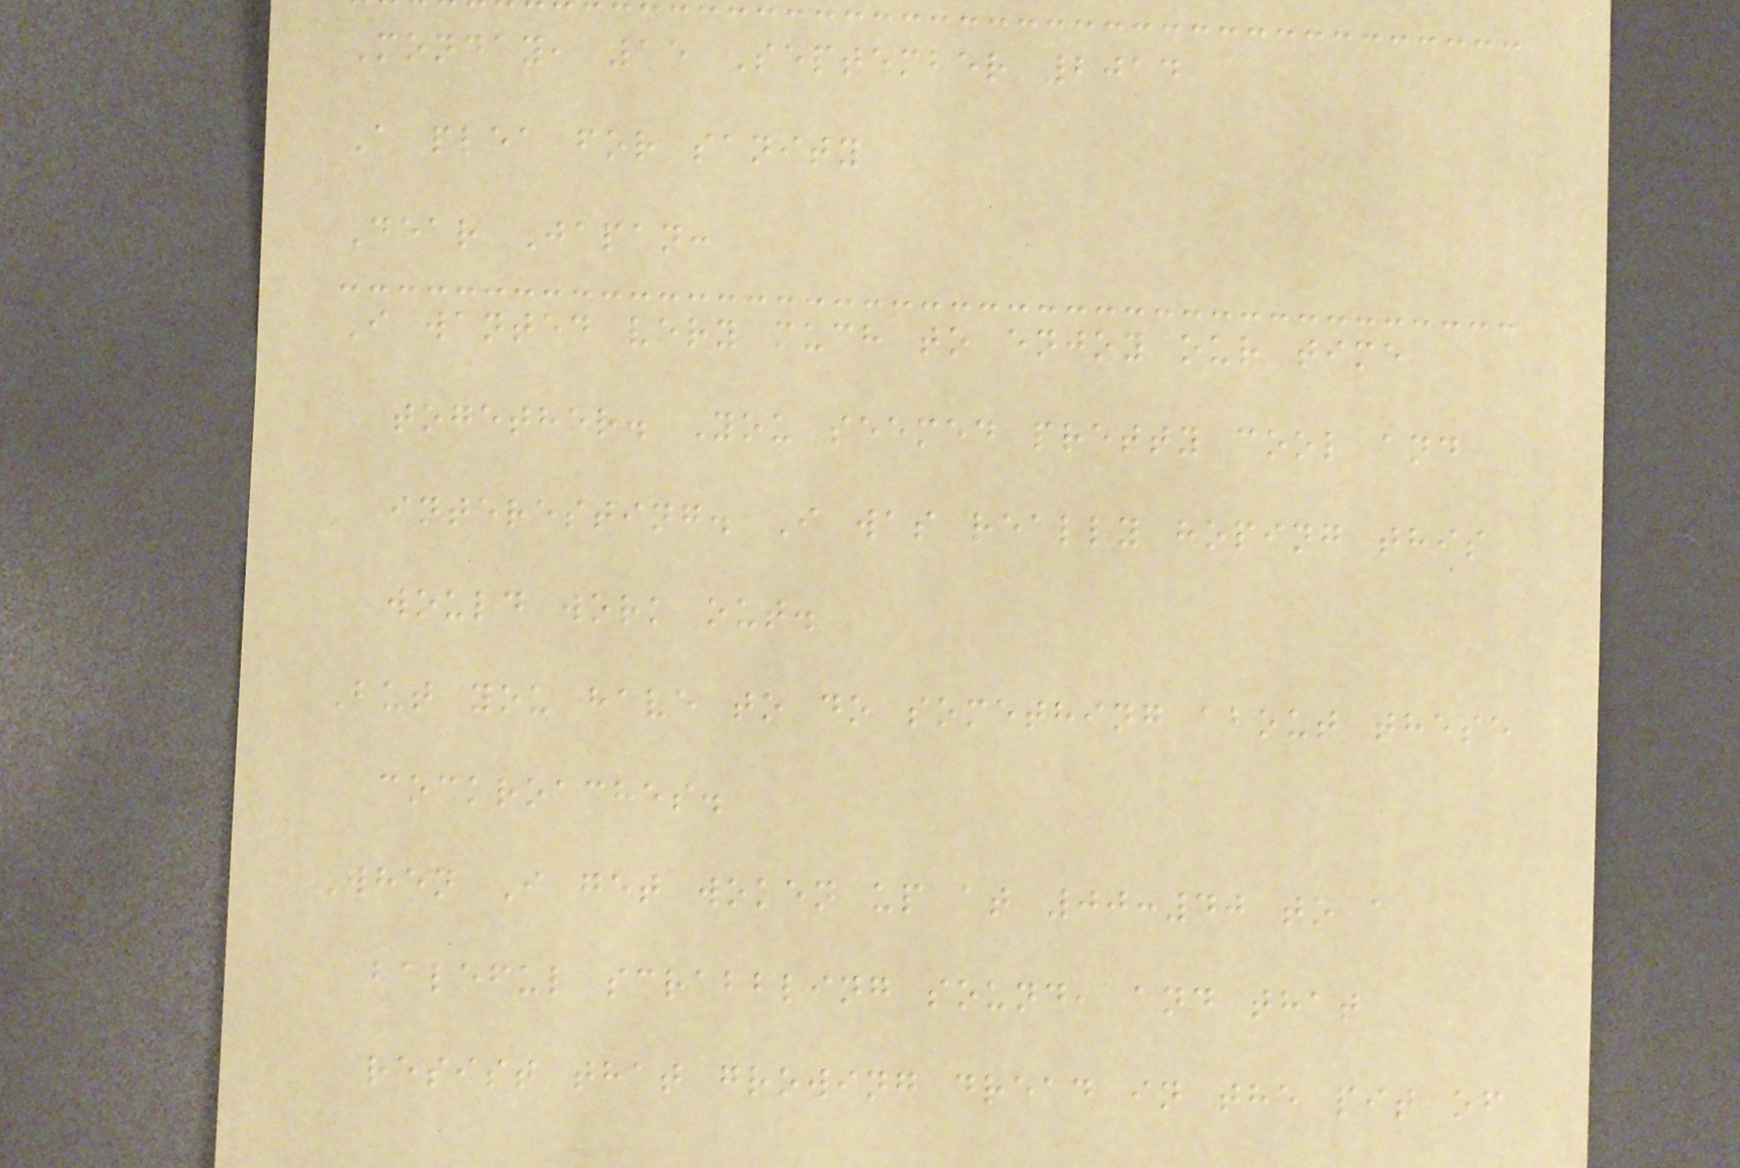Monday, 15 September 2014
A plea for sanity
Dear Japan:
I wanted very much to enjoy our time
together. You seemed pretty cool and
interesting. I was really hoping this
would work out.
But you have to do something about these
cockroaches.
When I get woken up at 00:40 to a
baleful scrabbling sound, and that
resist that growing dread in the pit of
